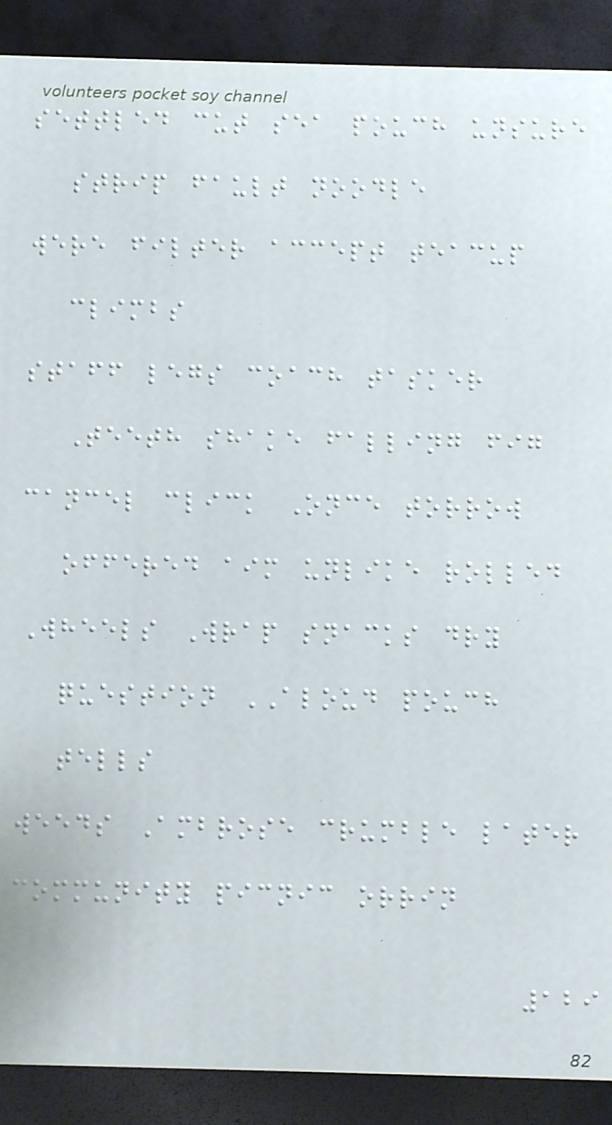settled cut sea pouch unsure
strip fault noodle
were filter accept teacup
climbs
staff legs coach tasker
Teeth shake falling fig
cancel click Once torrow
offered aim unlike rolled
Wheels Wrap snacks dry
question ALOUD pouch
tells
weeds Ambrose crumble later
community picnic orrin
129
